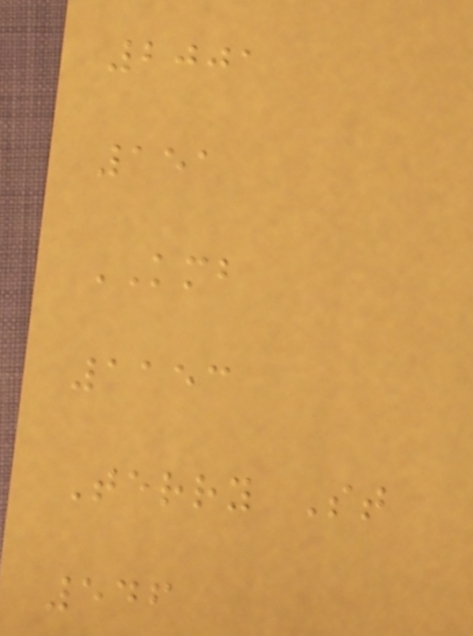2001
151
KMB
1153
Terry St
546
